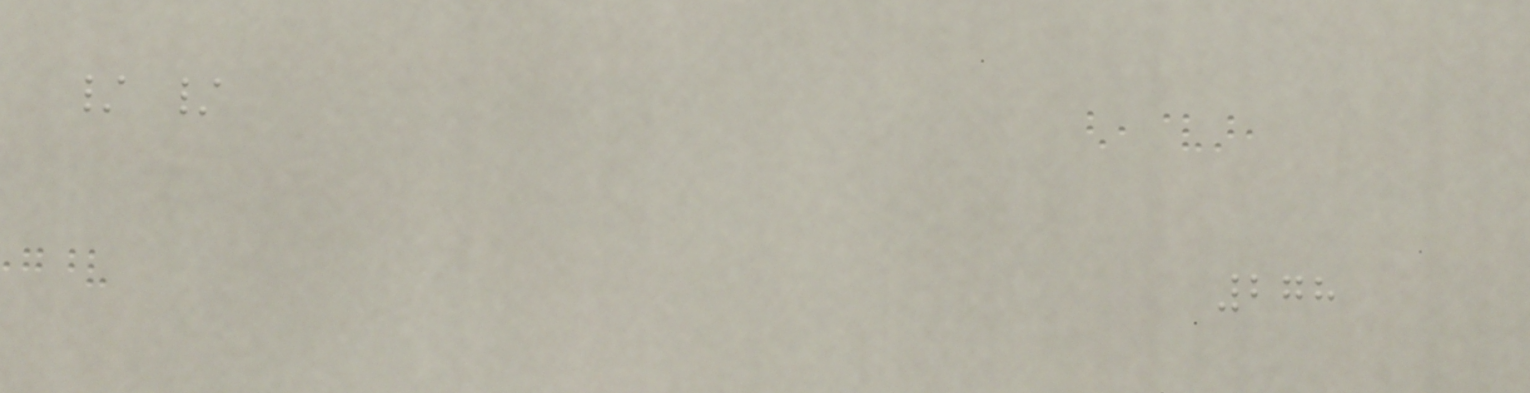/ /
278
